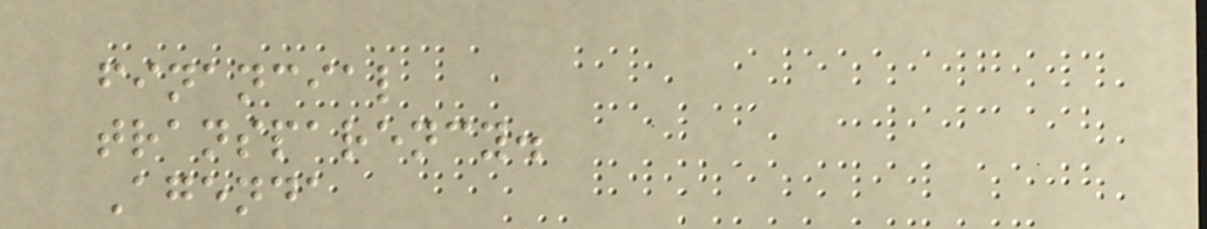financial
transparency.
Agenda
